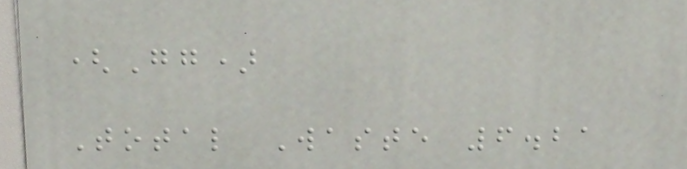(Gg)
Total Waste 6.21
